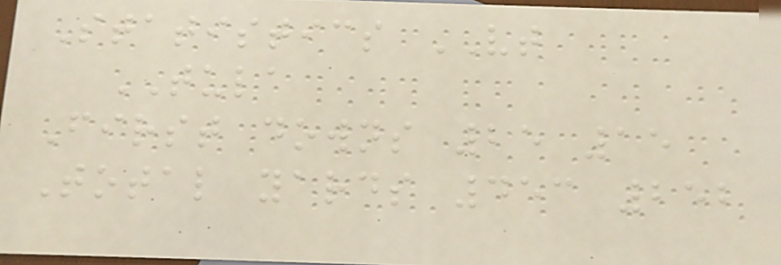Statistics VT
TULA
First downs 25 15
Total yards 453 252
